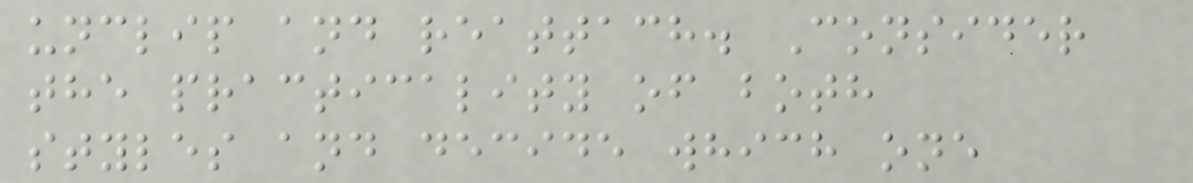unclip and reattach. Consider
the practicality of both
styles and decide which one
